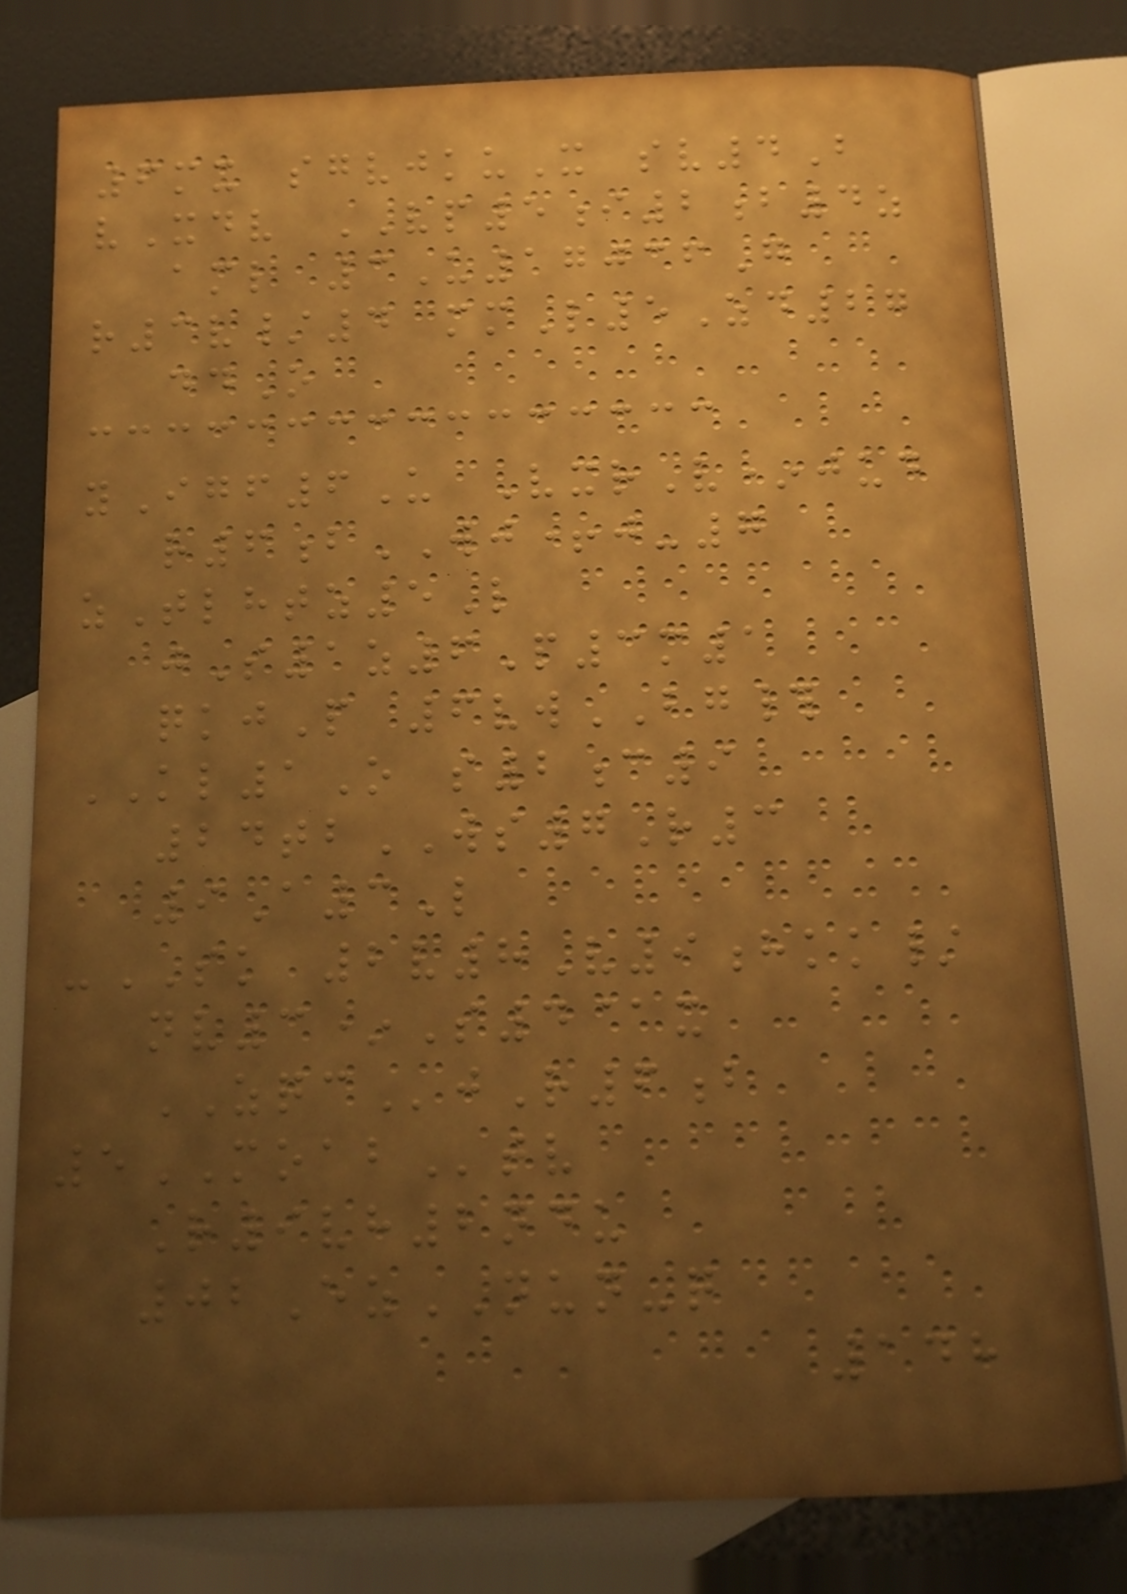6mx sgvjkuX sv4B
vXdv VP5i2b4z
aml 3U17036G
r3v/4 mmL5Zd27
ddO
yIgf6U VxrV*jud
r6bWJ+j-7
zTlhtz5L
jS1z6P3m1
qkjP 6vwBG#
KL1O s2c9
24tbWS7R3
9A3L
-SK 2v8V9hkk/
nv3*S4@x
ZQCjR6b
5MOABtv
R9vh2ndu
02EzNUN-q
148
